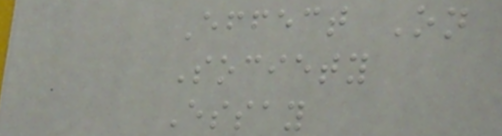Effect On
Society
Essay
